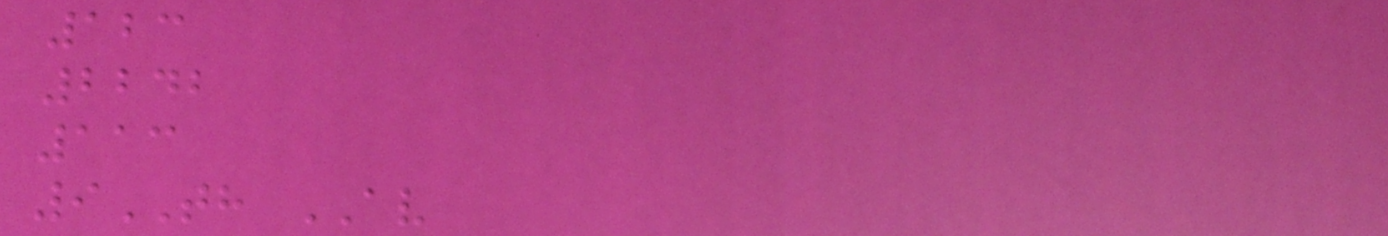123
2242
113
9TH AV
